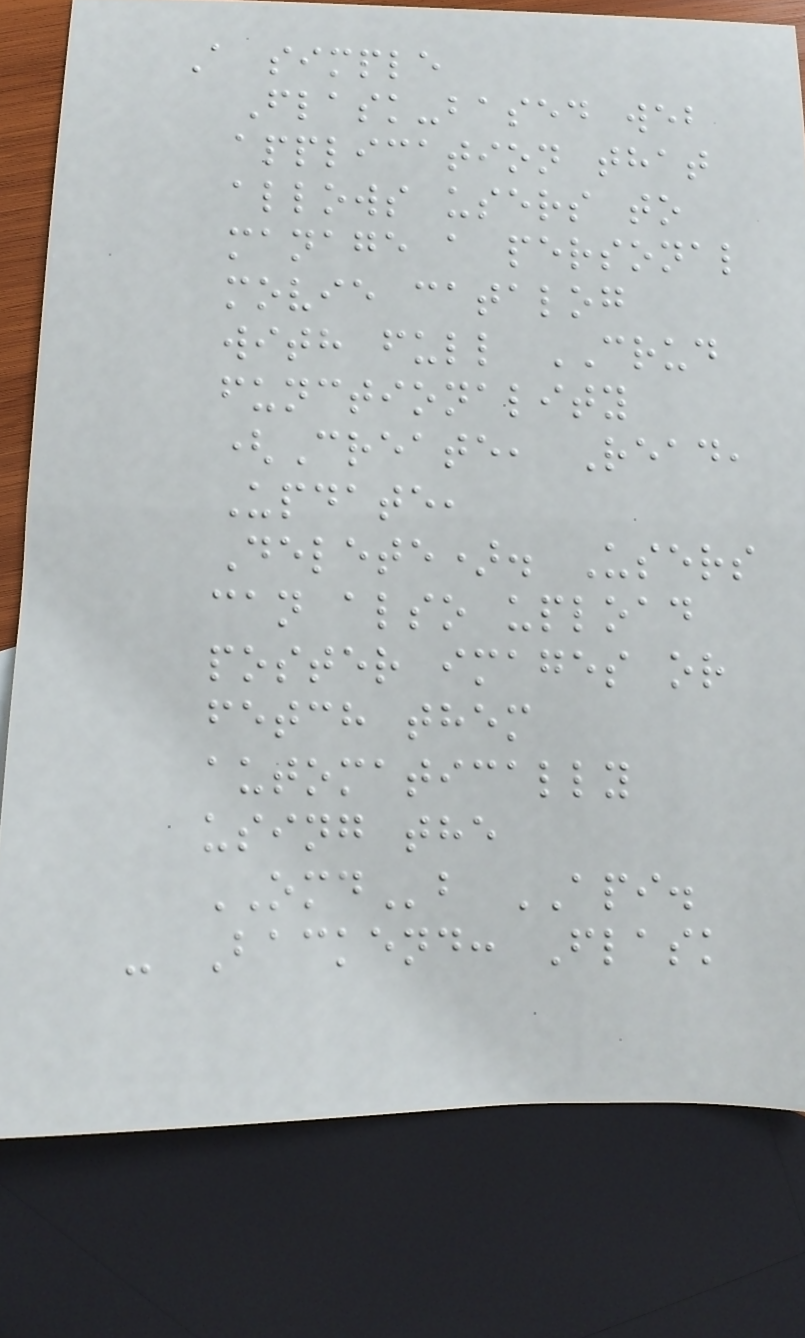A simple
Flask-based web
application that
allows users to
manage a personal
movie catalog
with full CRUD
functionality
(Create, Read,
Update,
Delete). Users
can also upload
poster images or
fetch them
automatically
using the
OMDb API.
- Backend: Flask
